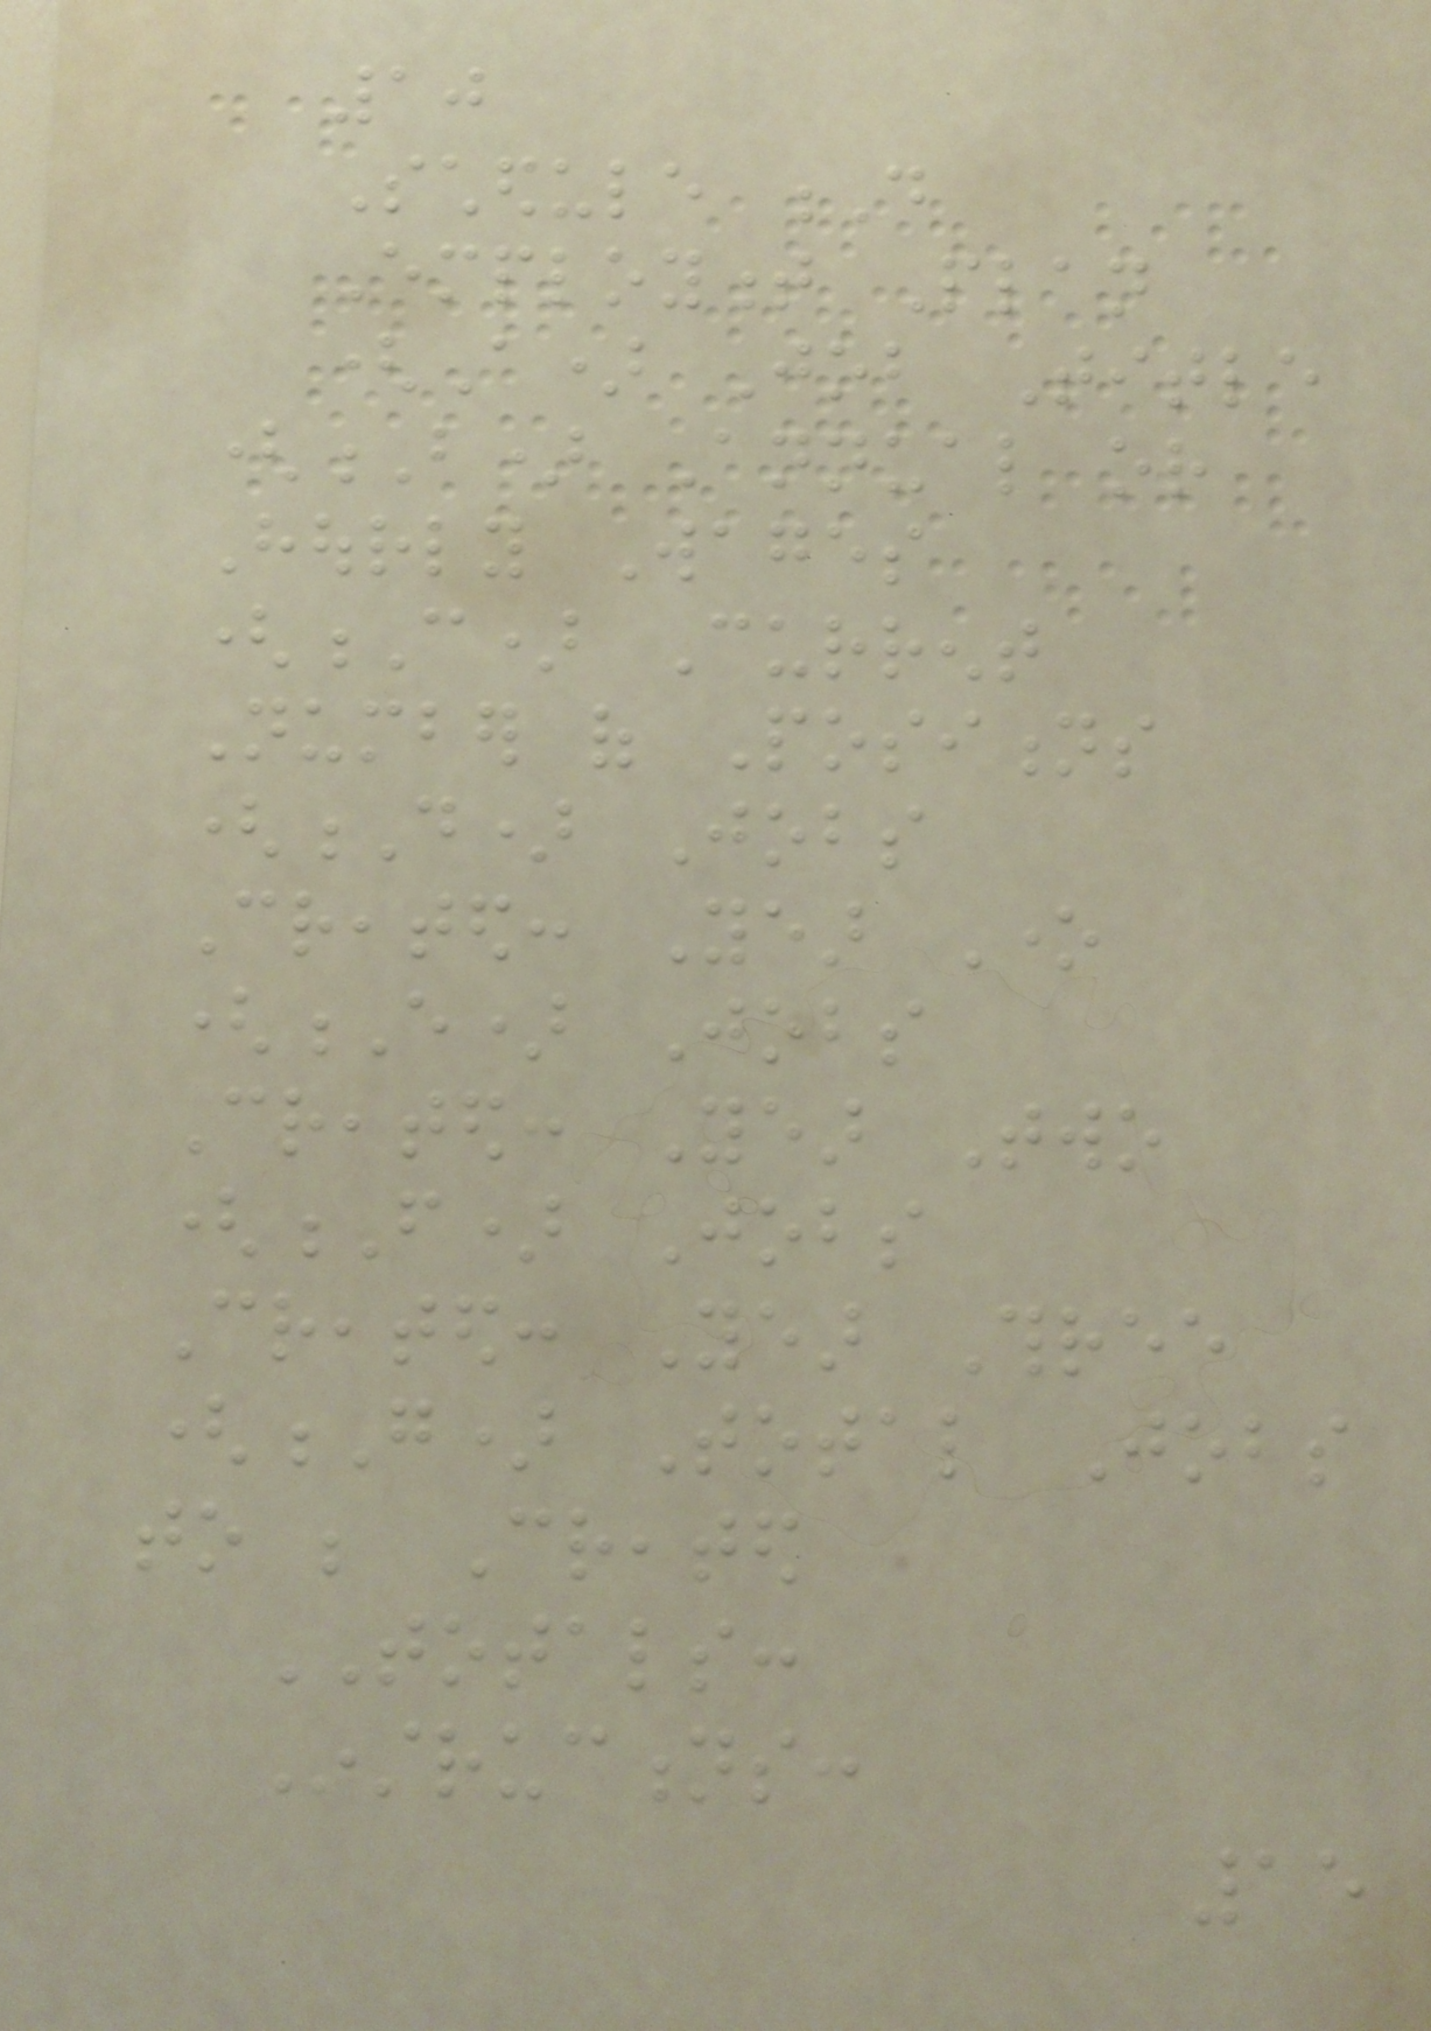10
Schedule D
Employment Plan
(A) Job Title
(B) Annual or
Hourly Wages
(C) Current
Number of Positions
(D) Jobs
Created: Year One
(E) Jobs
Created: Year Two
(F) Jobs
Created: Year Three
(G) Total Jobs
to be Created
TOTALS:
Instructions:
15
